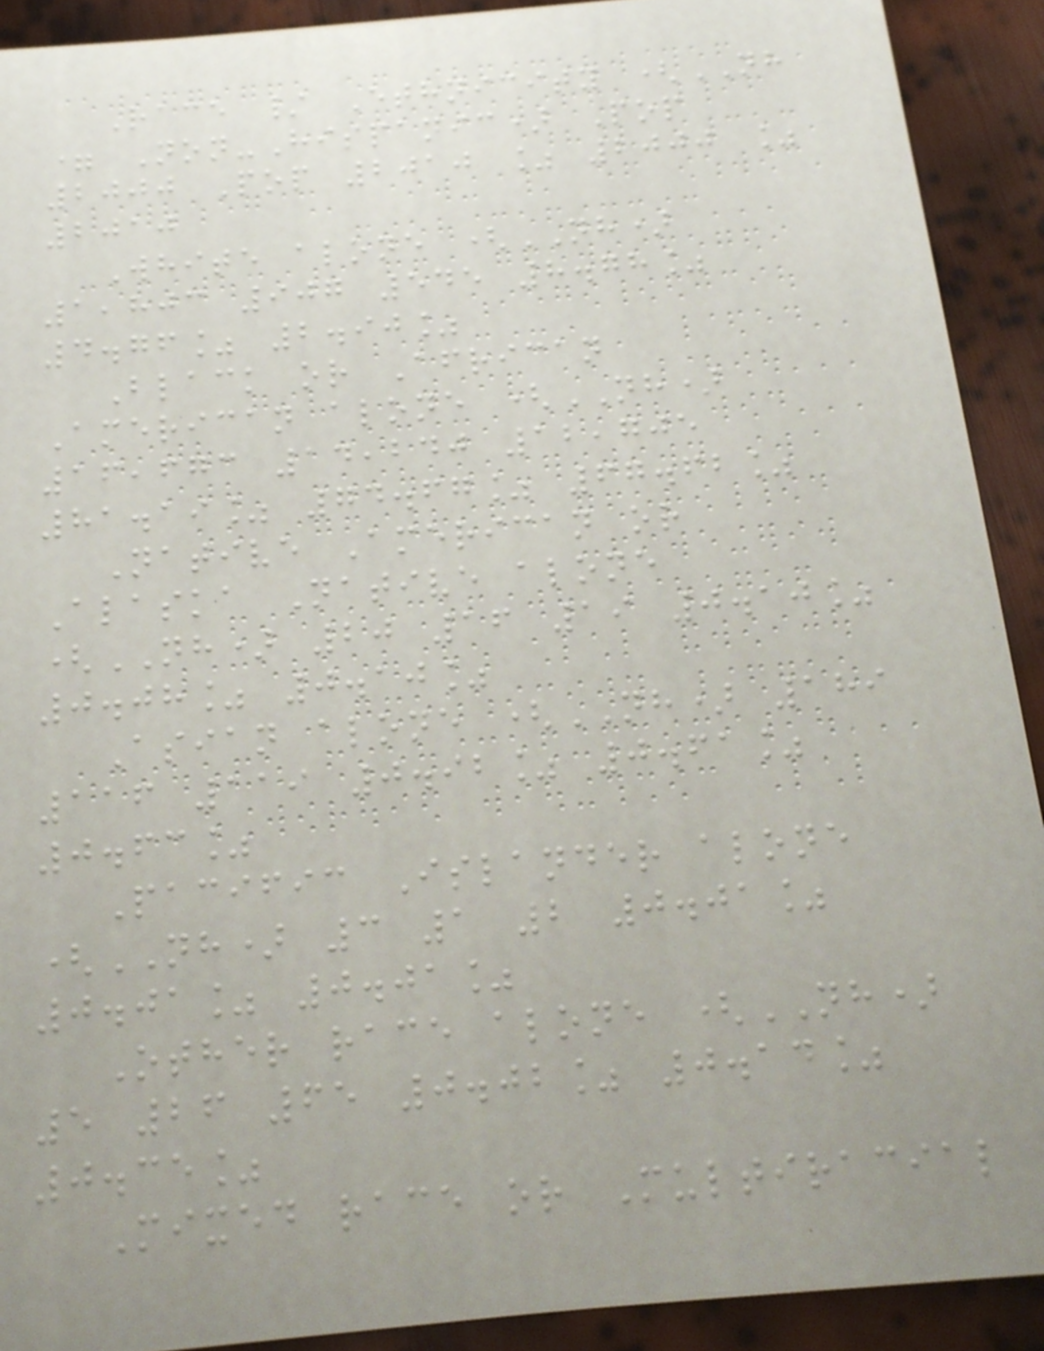Race / Ethnicity (NH
= Non-Hispanic) Pop
2000 Pop 2010 % 2000 %
2010
White alone (NH)
1,803 907 545 8.78%
4.76% 2.90%
Black or African
American alone (NH)
16,673 14,240 12,705
81.19% 74.67% 67.62%
Native American or
Alaska Native alone
(NH) 20 16 19 0.10%
0.08% 0.10%
Asian alone (NH) 189
116 119 0.92% 0.61%
0.63%
Pacific Islander alone
(NH) 3 1 2 0.01%
0.01% 0.01%
Other race alone (NH)
5 26 65 0.02% 0.14%
0.35%
Mixed race or Multiracial
